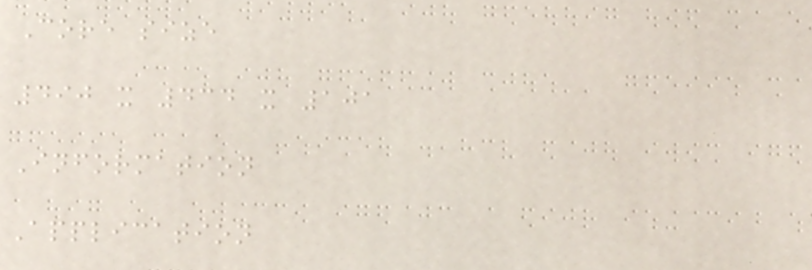Core size
490 x 434 x 101
Information
Application
